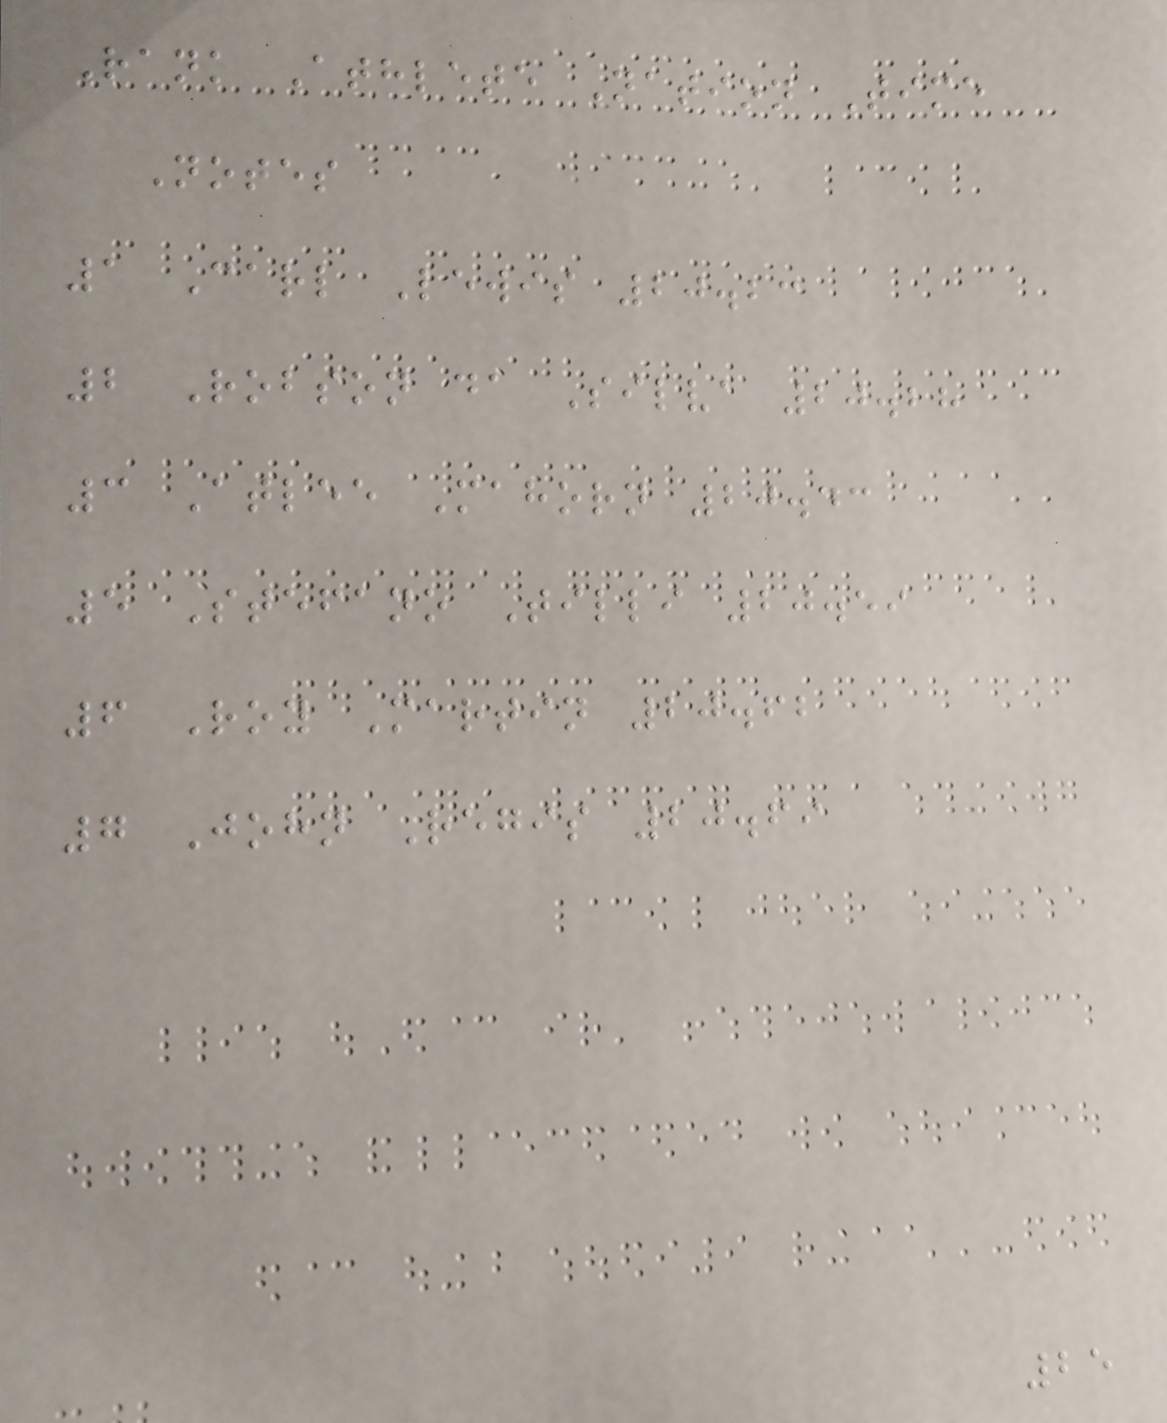Rank Athlete Nation Time
Notes
1 Carl Lewis 20.23
2 Robson da Silva 20.28
3 Atlee Mahorn 20.43
5 Stefano Tilli 20.59
6 Roy Martin 20.62
7 John Regis 20.69
25
